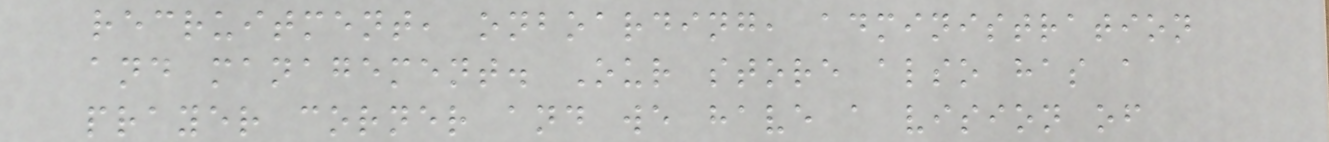recruitment, onboarding, administration
and management. Our store also has a
prayer corner and we have a vision of
